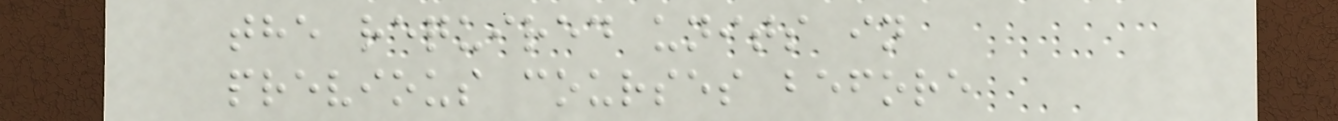the required units in
previous courses before
